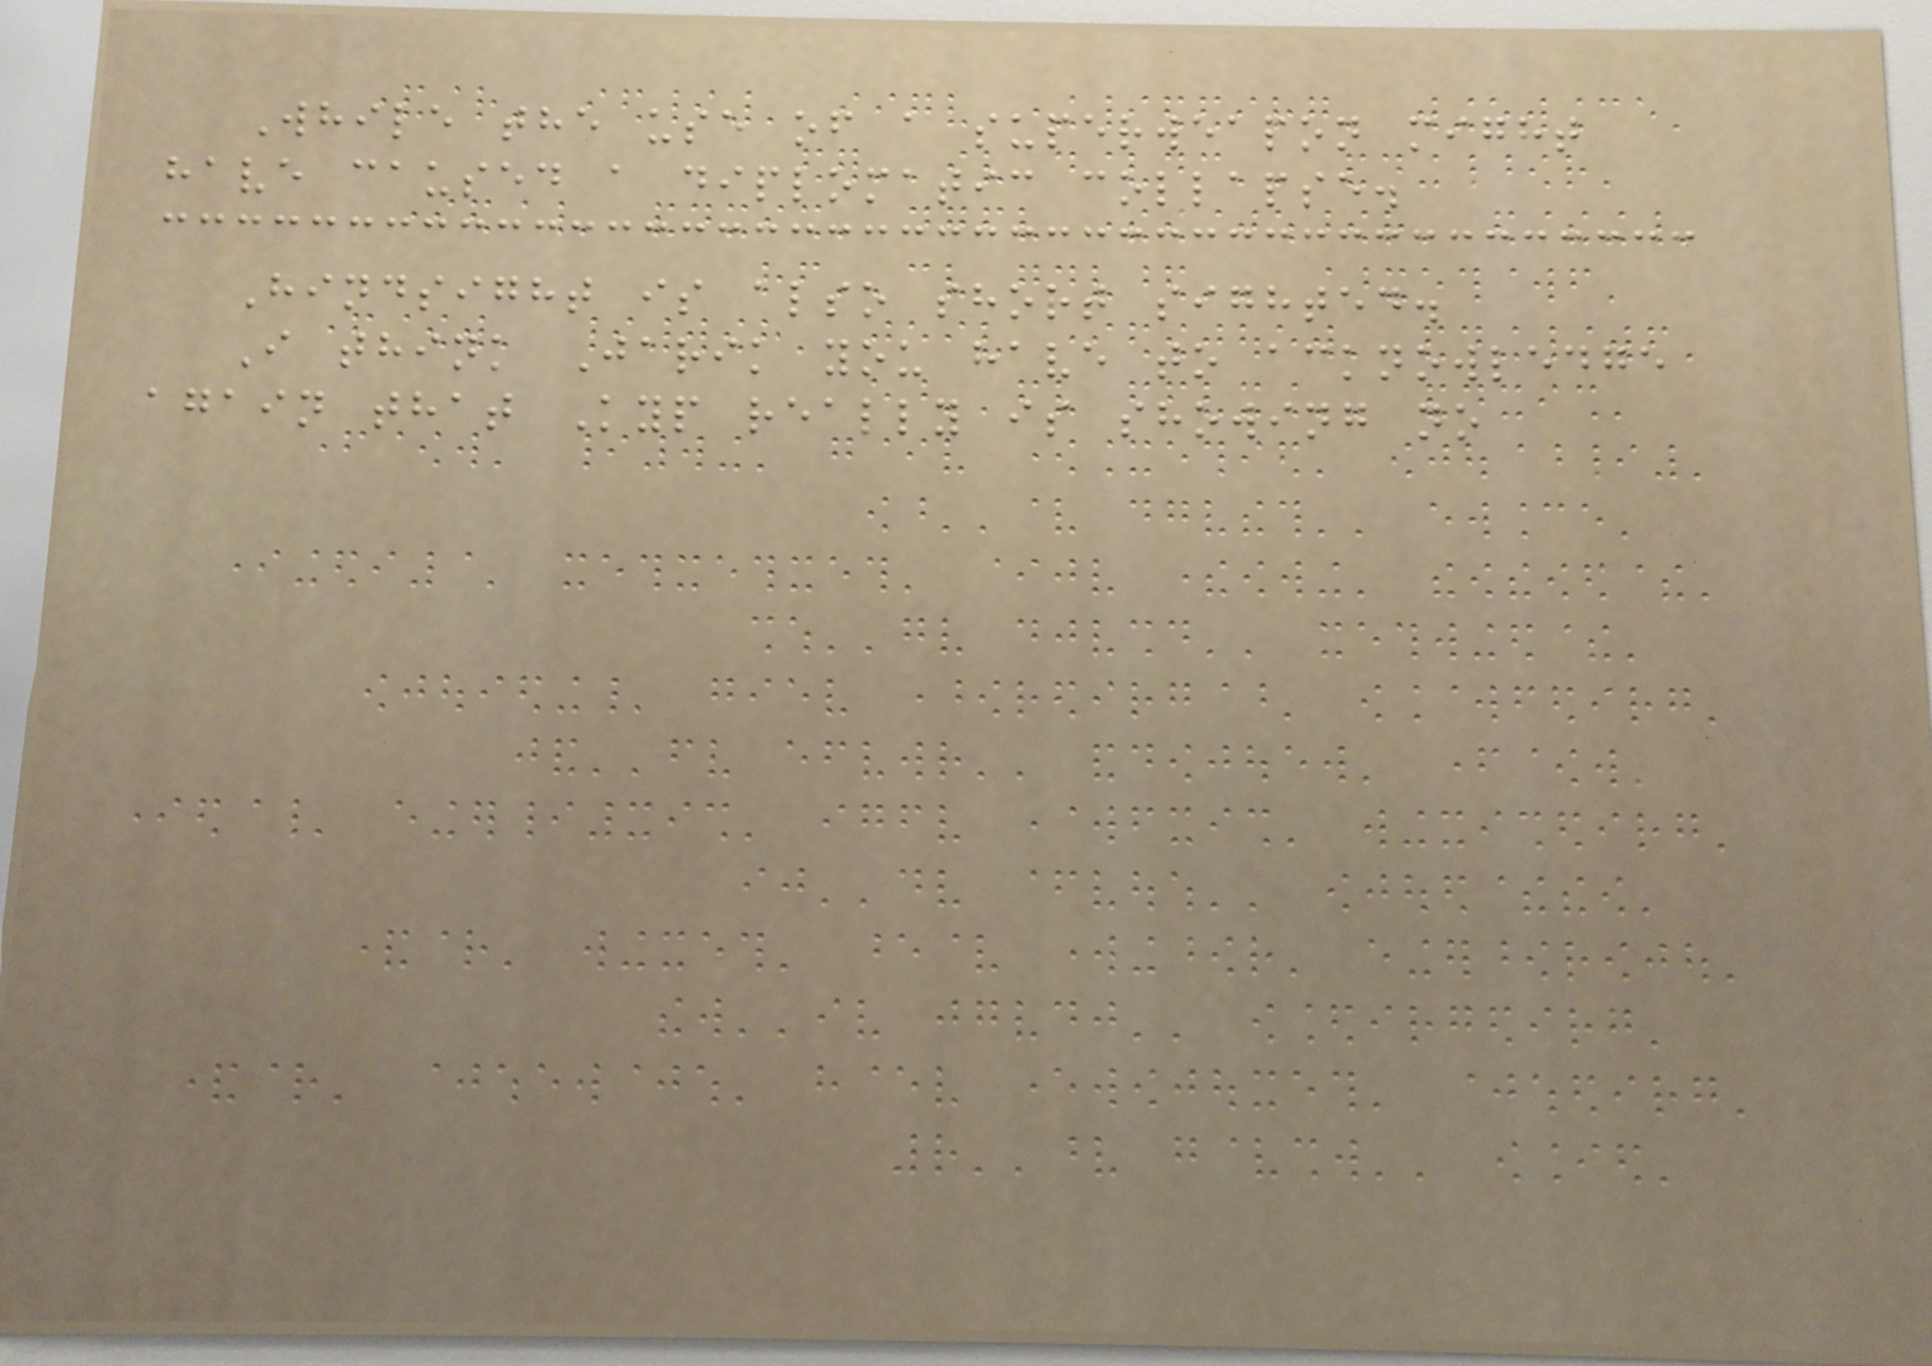While the use of a superweapon might
have caused a diplomatic collapse.
Hindsight is also short sighted.
I think Jarik you have to acknowledge
again that Kyp really is showing no
